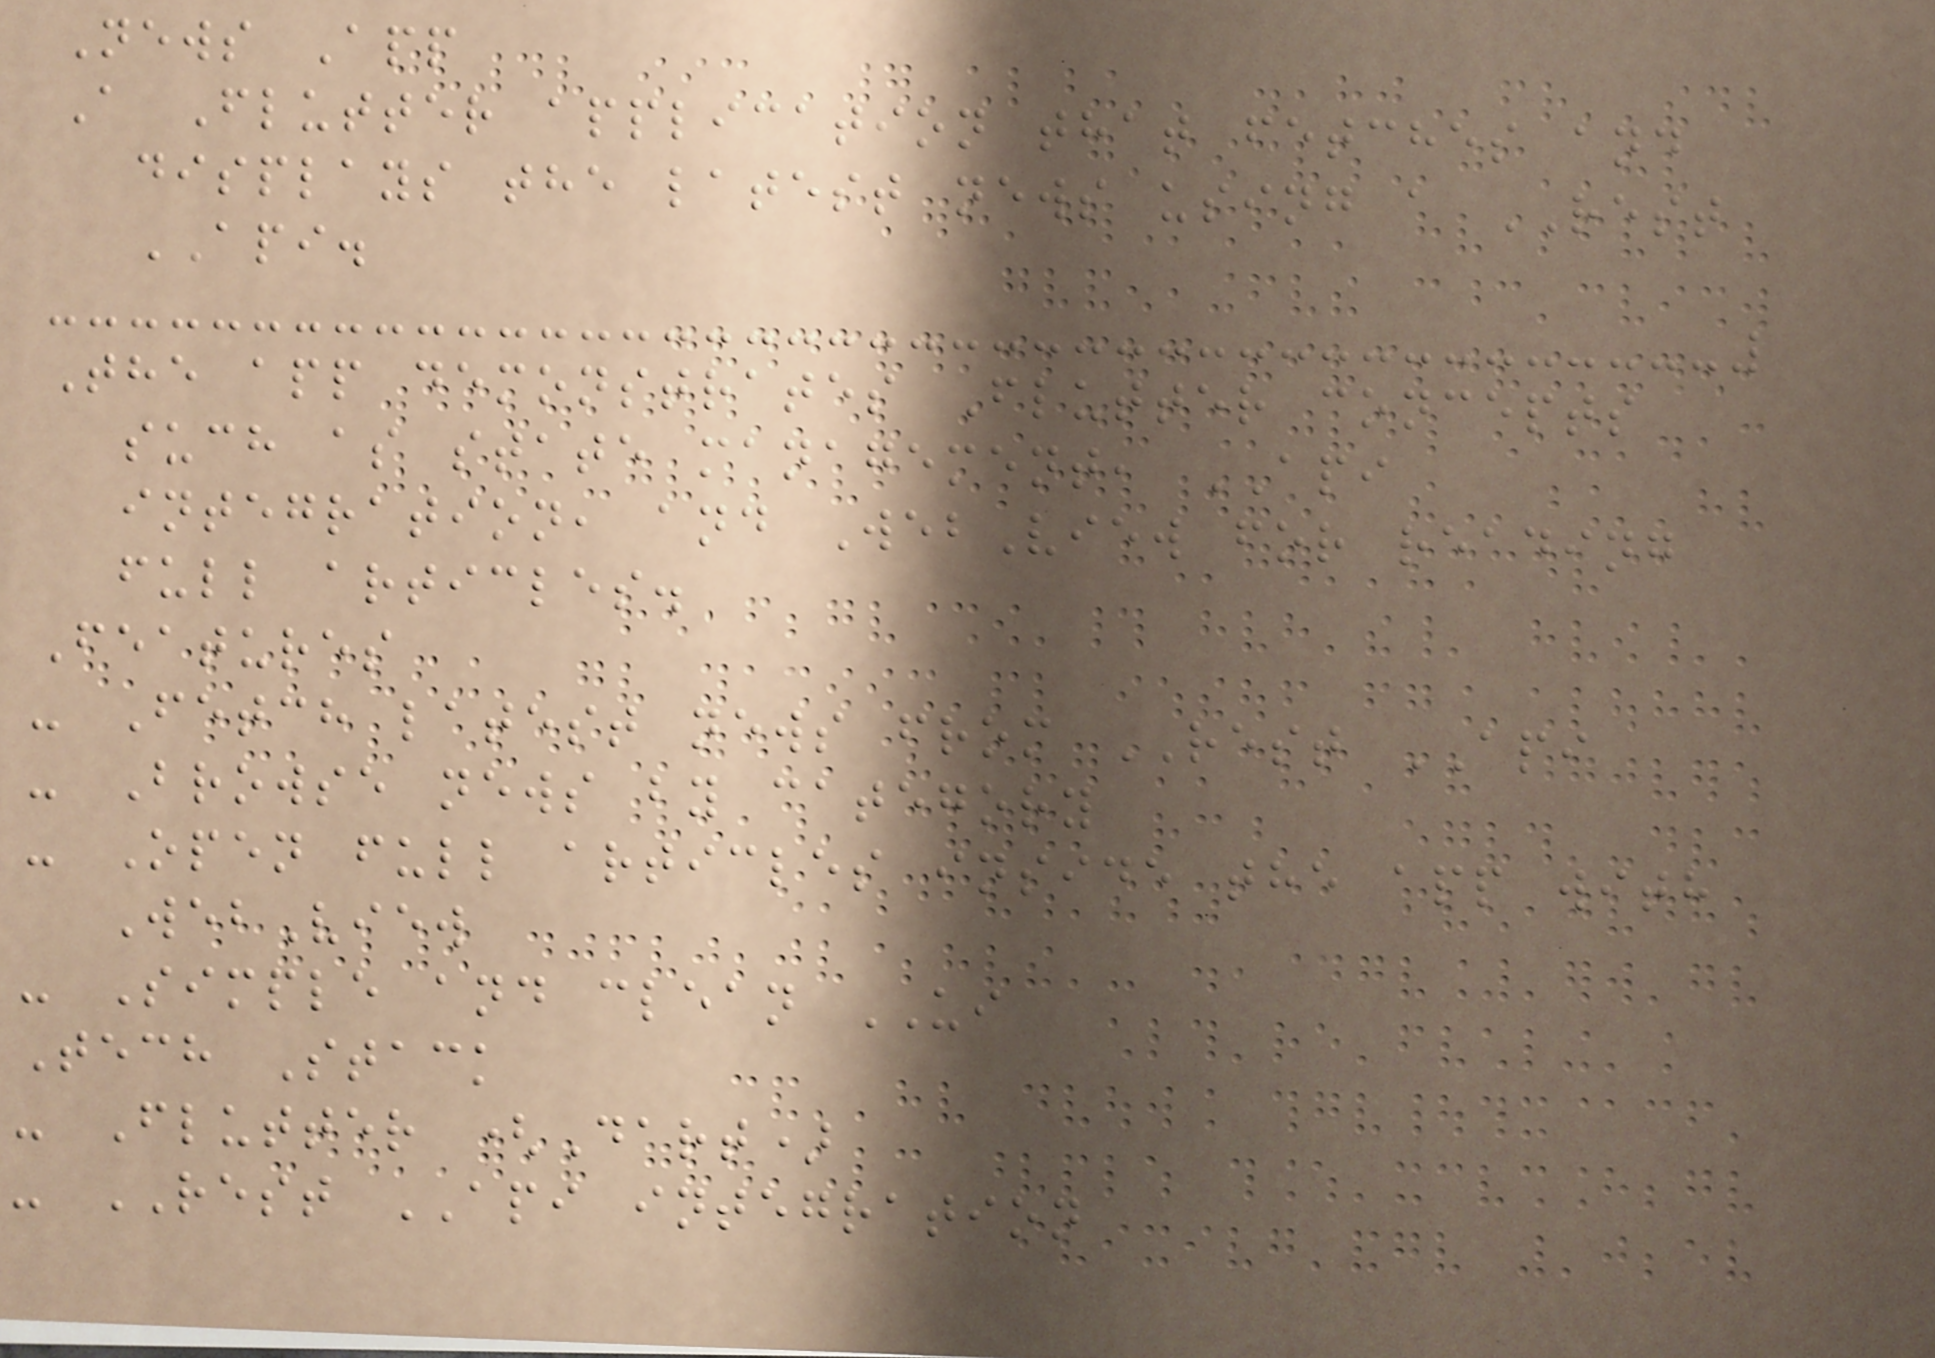News App
A Flutter application that fetches and
displays the latest news using a REST
API.
The app demonstrates Flutter concepts
such as state management, API
integration, and WebView for reading
full articles.
Features
- Fetch latest news from REST API
- Browse news by category
- Open full articles inside the app with
WebView
- Simple and clean UI
Tech Stack
- Flutter (Dart)
- REST API integration
